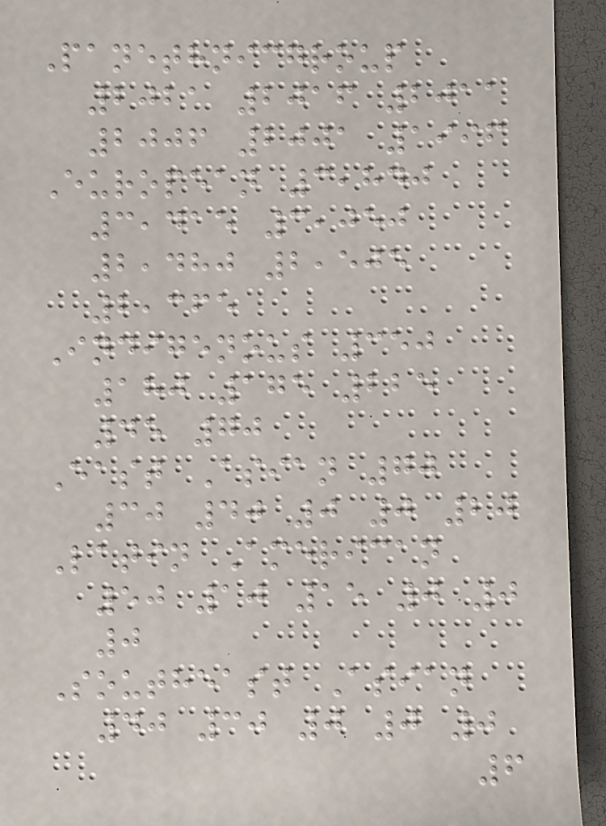Panethnicgroup
2021 2016 2011
2006 2001 1996
European 3,840
3,415 3,050
2,480 2,505
2,365
Indigenous 350
180 175 225
45 70
East Asian 70
30 40 0 0 20
Latin American
50 10 15 0 0
0
Southeast Asian
40 30 0 0 0
6
